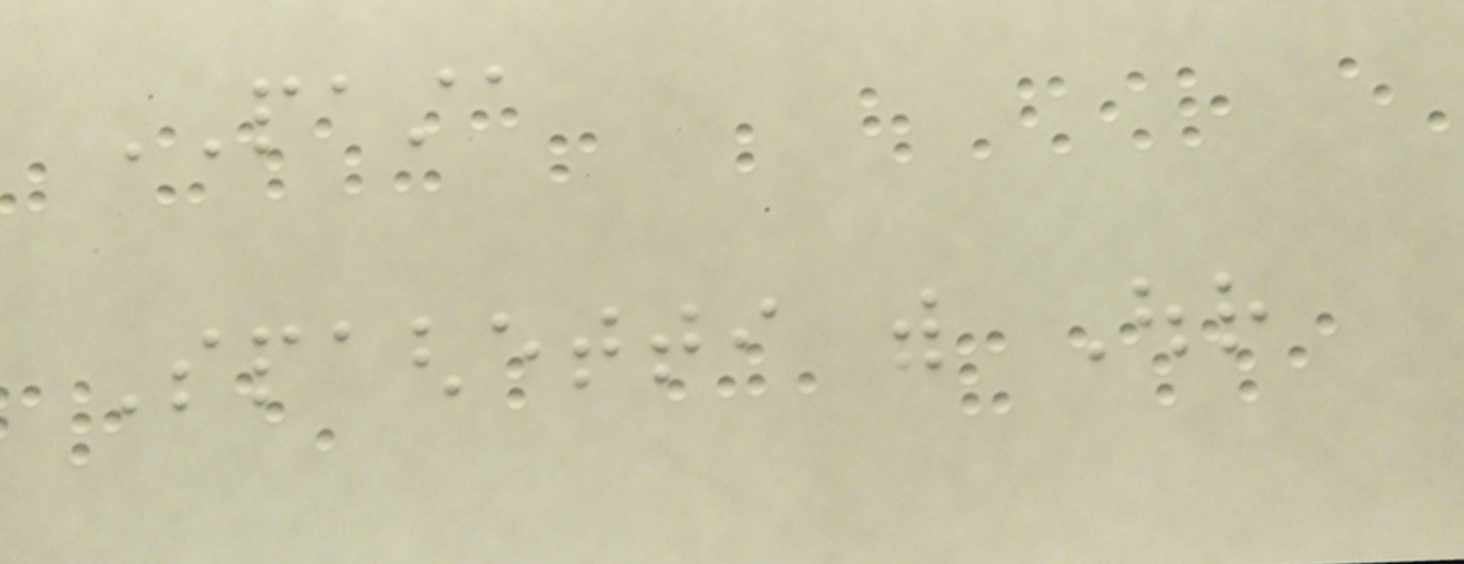PASTA
Spaghetti with Our
